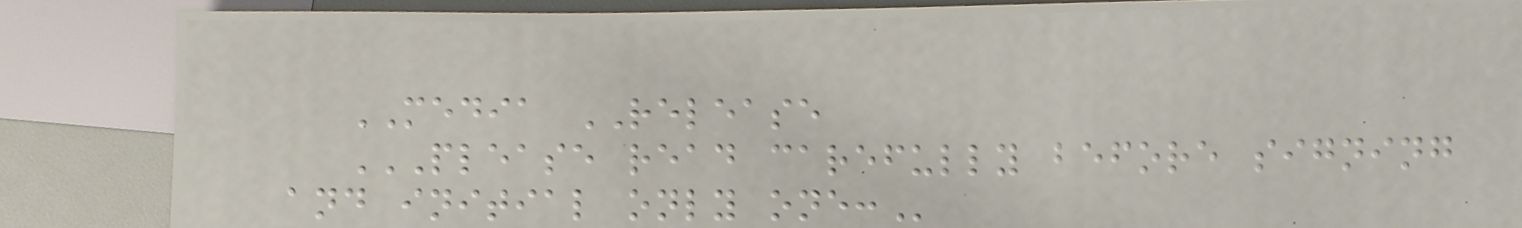MEDIA RELEASE
PLEASE READ CAREFULLY BEFORE SIGNING
AND INITIAL ONLY ONE:
